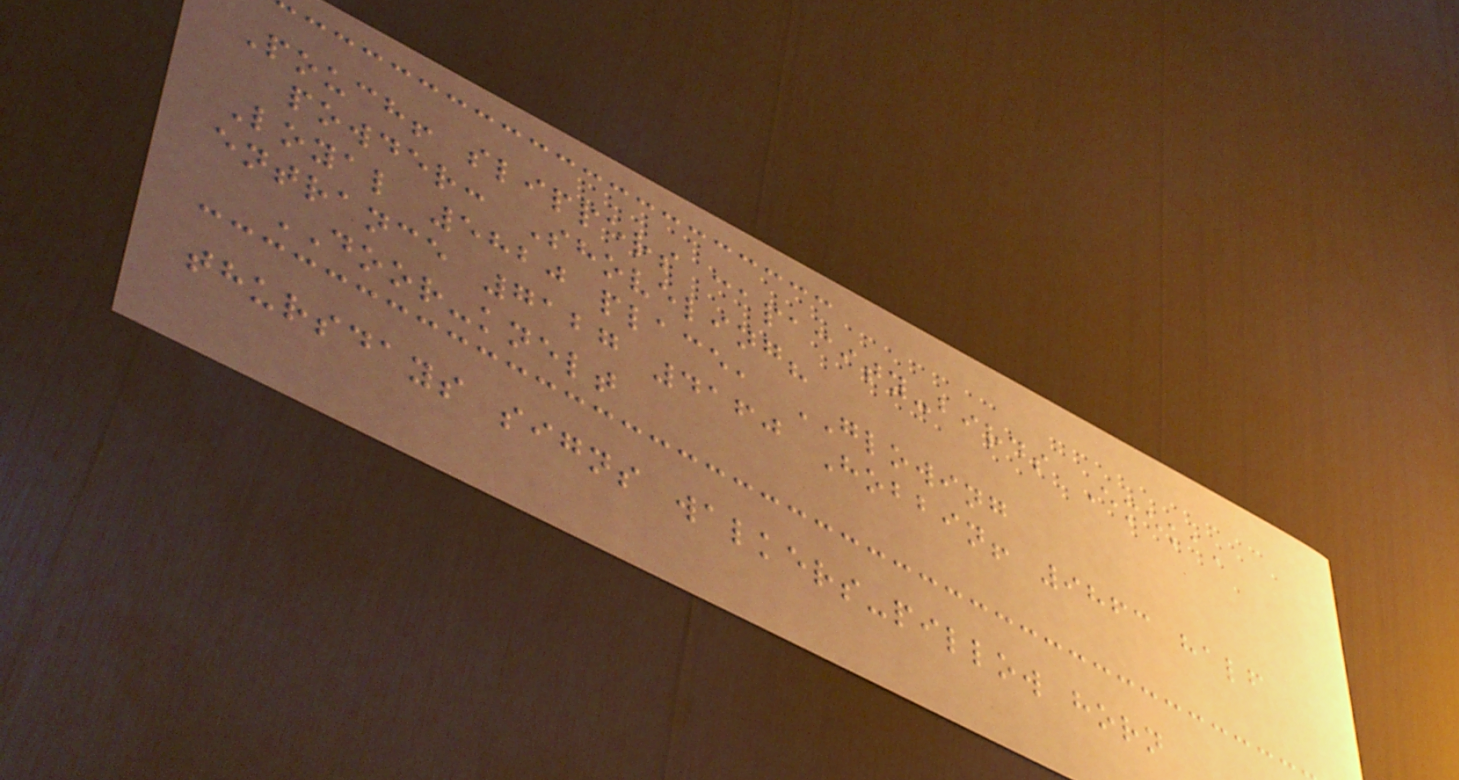Pouch! slippers capacity-birds Emeka,
powder: Shoveling?
Loyal 5820 place, GLOWING
entrance 7127 4160 Hobbin! 9863 half
DOOR-knelt
thursdays signs walkers-pillow horn
